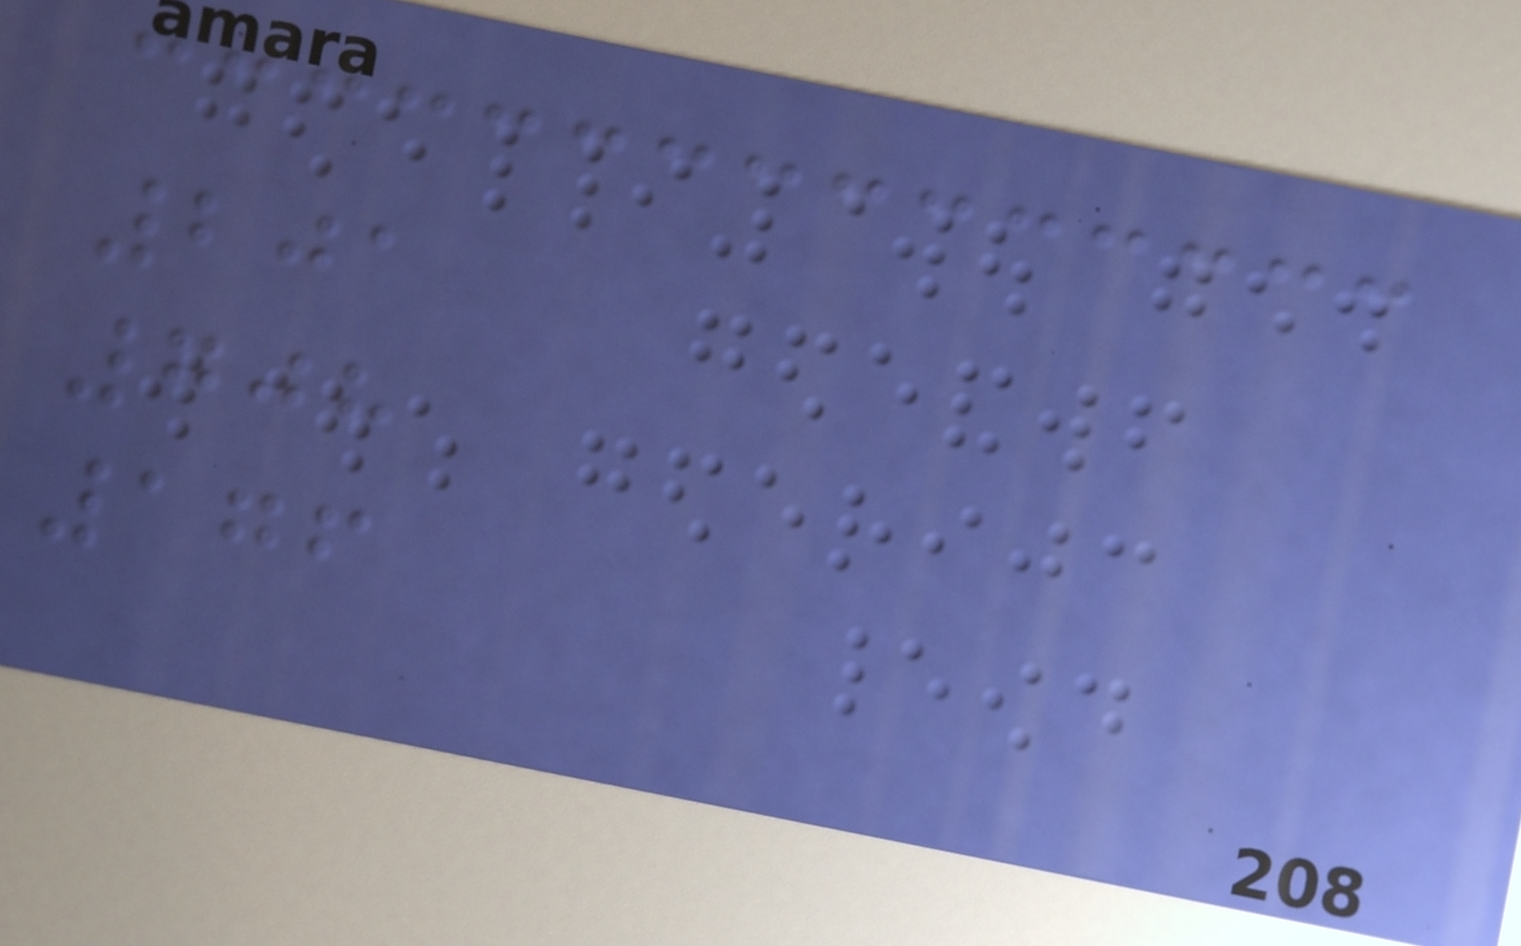201
708
176
